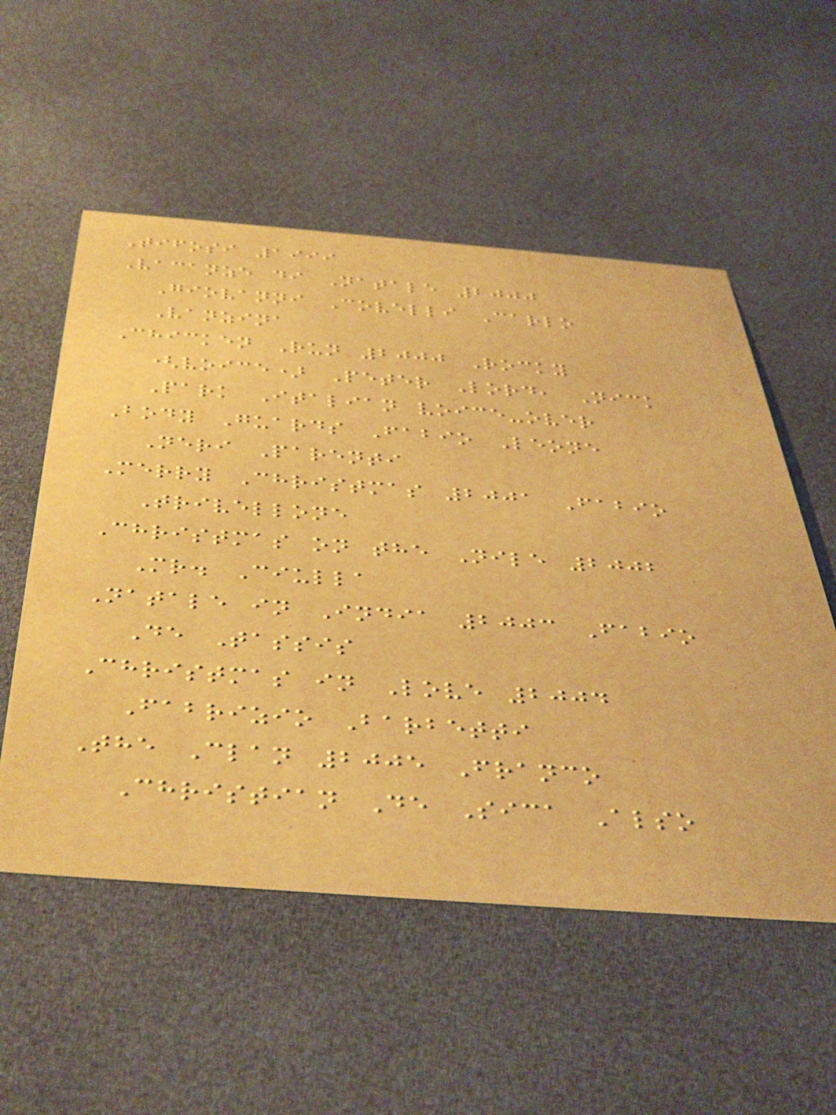Tifosi 1999
Vacanze di Natale 2000
Giovanni Covelli Carlo
Vanzina
Chicken Run 2000 Rocky
(voice) Peter Lord, Nick
Park Italian voice-over
Body Guards Fabio Leone
Neri Parenti
Merry Christmas 2001 Fabio
Trivellone
Christmas on the Nile 2002
Mr. Ciulla
Natale in India 2003 Fabio
De Tassis
Christmas in Love 2004
Fabrizio Barbetti
The Clan 2005 Franco
Christian De Sica Also
